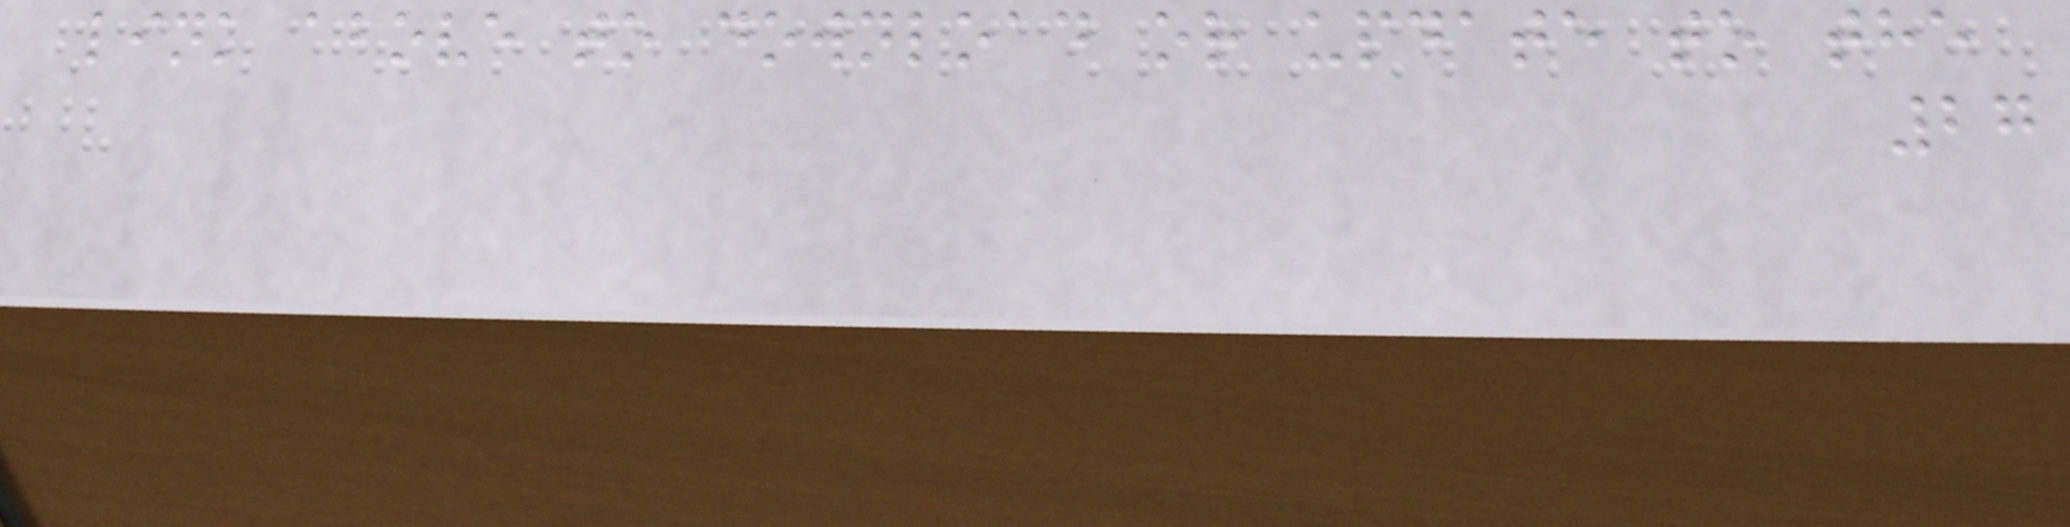link above to download or update to the
27
